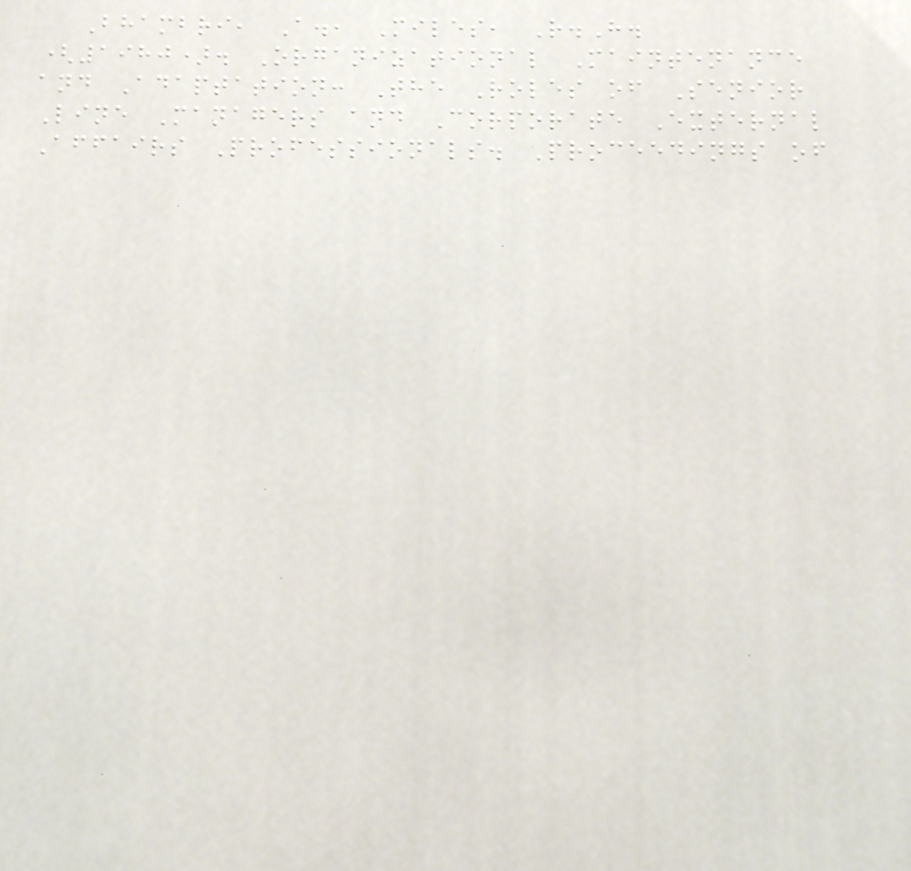Bhambri, A., Miles, R.H.
(1980). Organizational Maintenance
and Adaptation: The Roles of Senior
Line Managers and Corporate External
Affairs Professionals. Proceedings of
